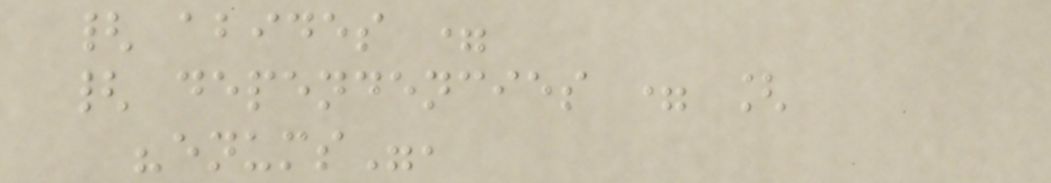{ abides =
{ dependencies = [
"enums",
